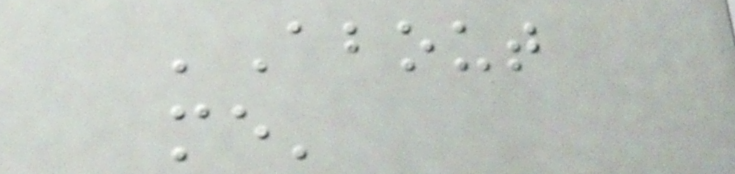'About
me'
